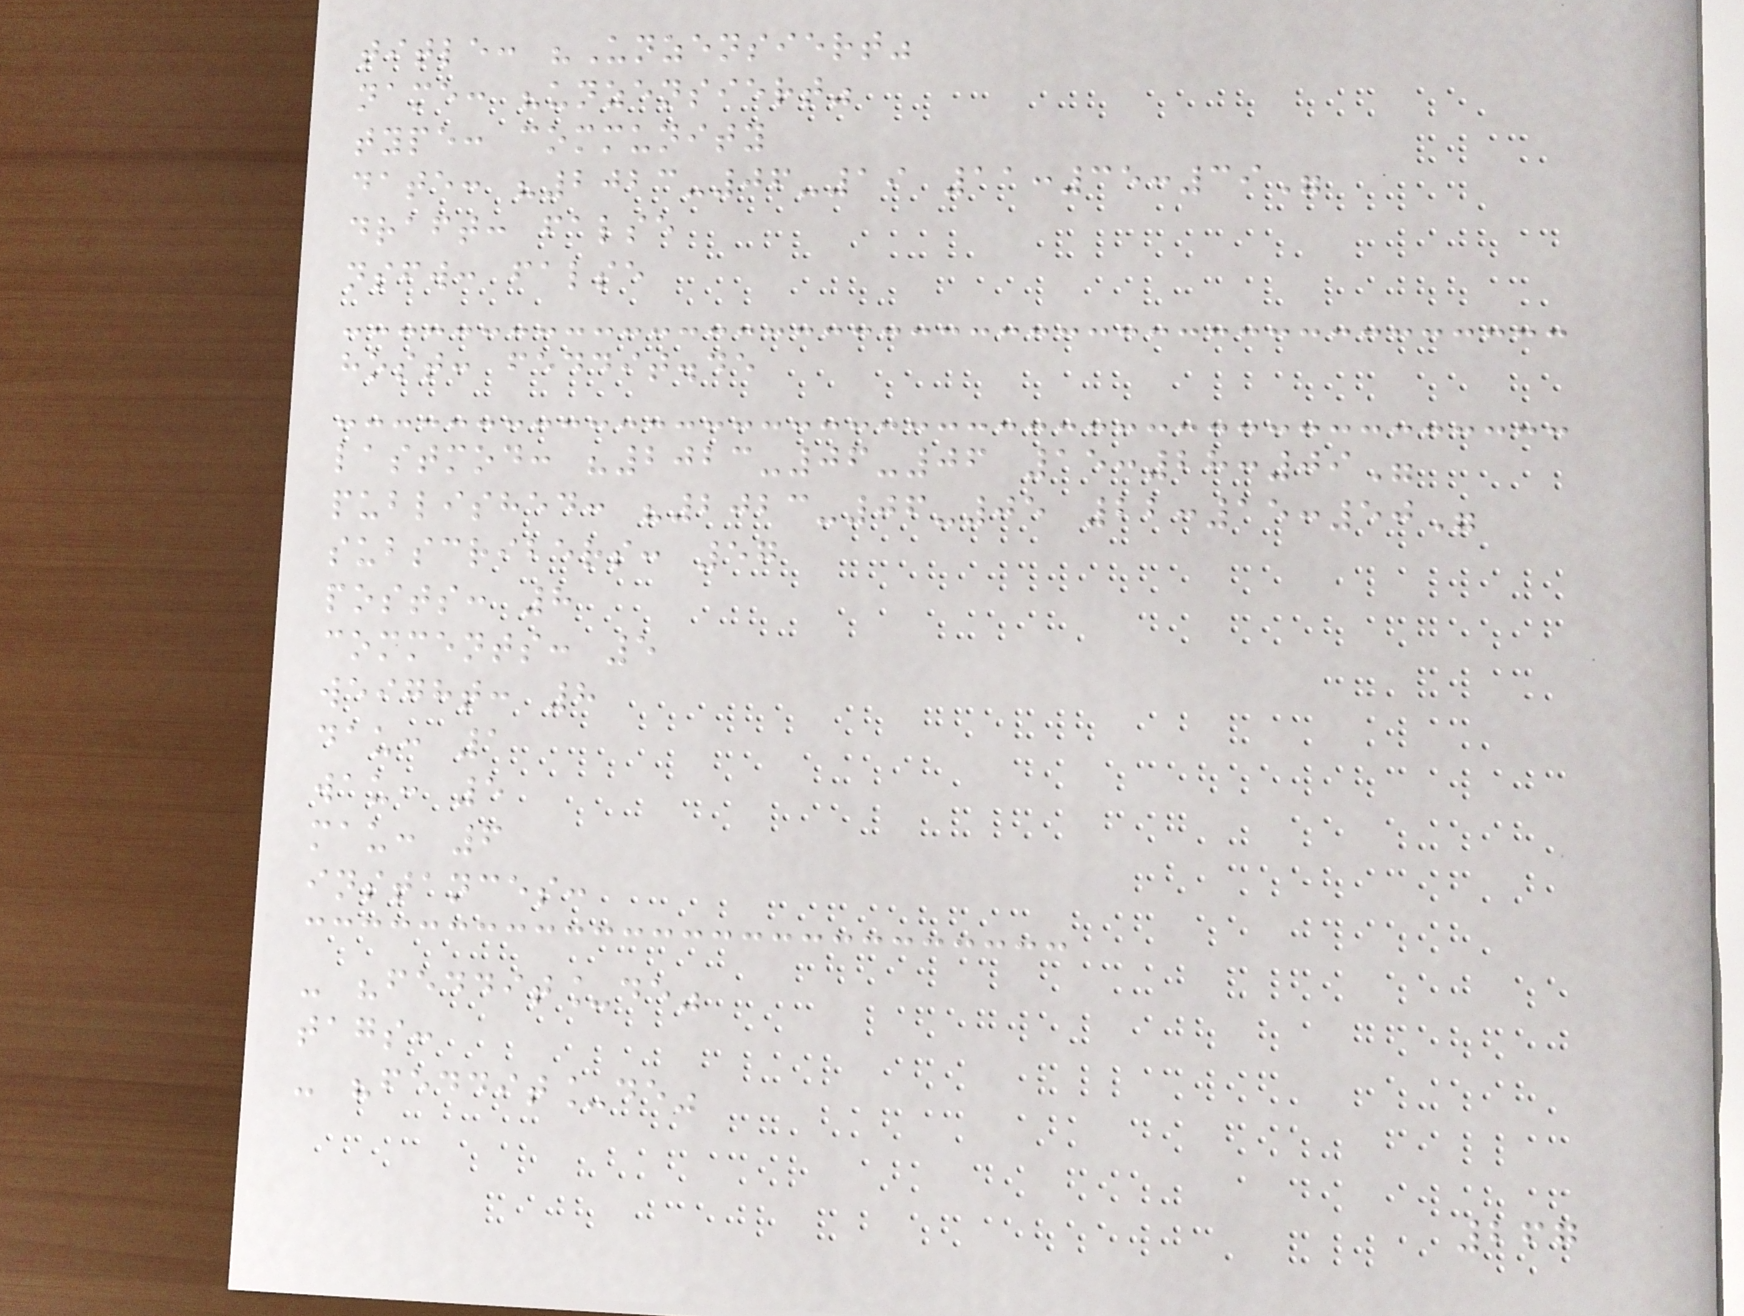title: "Unzensiert"
name: "unzensiert"
type: community
date: "2023-06-19 11:35:39"
draft: false
nsfw: false
host: feddit.de
lastmod: "2023-06-06 15:28:09"
published: "2023-06-05 22:15:50"
subscribers: 57
posts: 8
comments: 5
weight: 8
dau: 1
wau: 5
mau: 6
instances:
- "feddit_de"
tags:
- "feddit_de"
267
